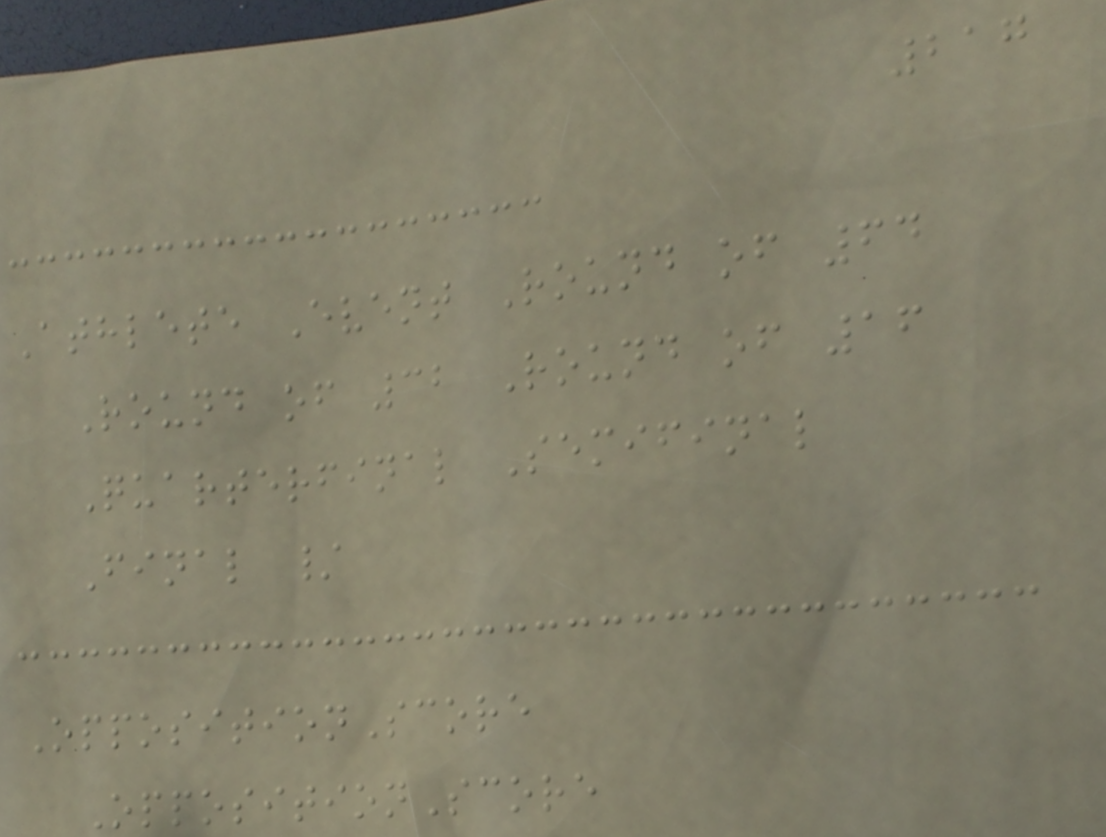217
Athlete Event Round of 64
Round of 32 Round of 16
Quarterfinal Semifinal
Final /
OppositionScore
OppositionScore
